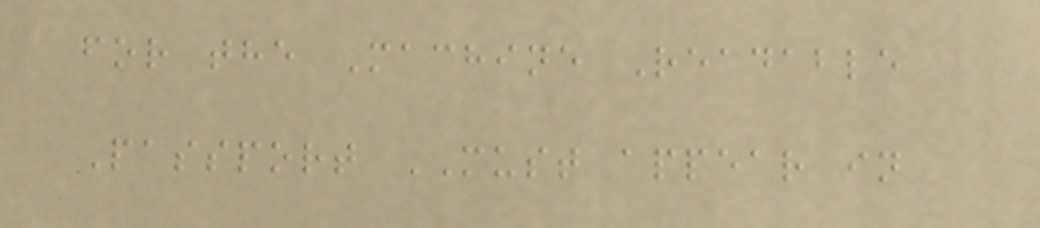for the Machine Readable
Passport MUST appear in
